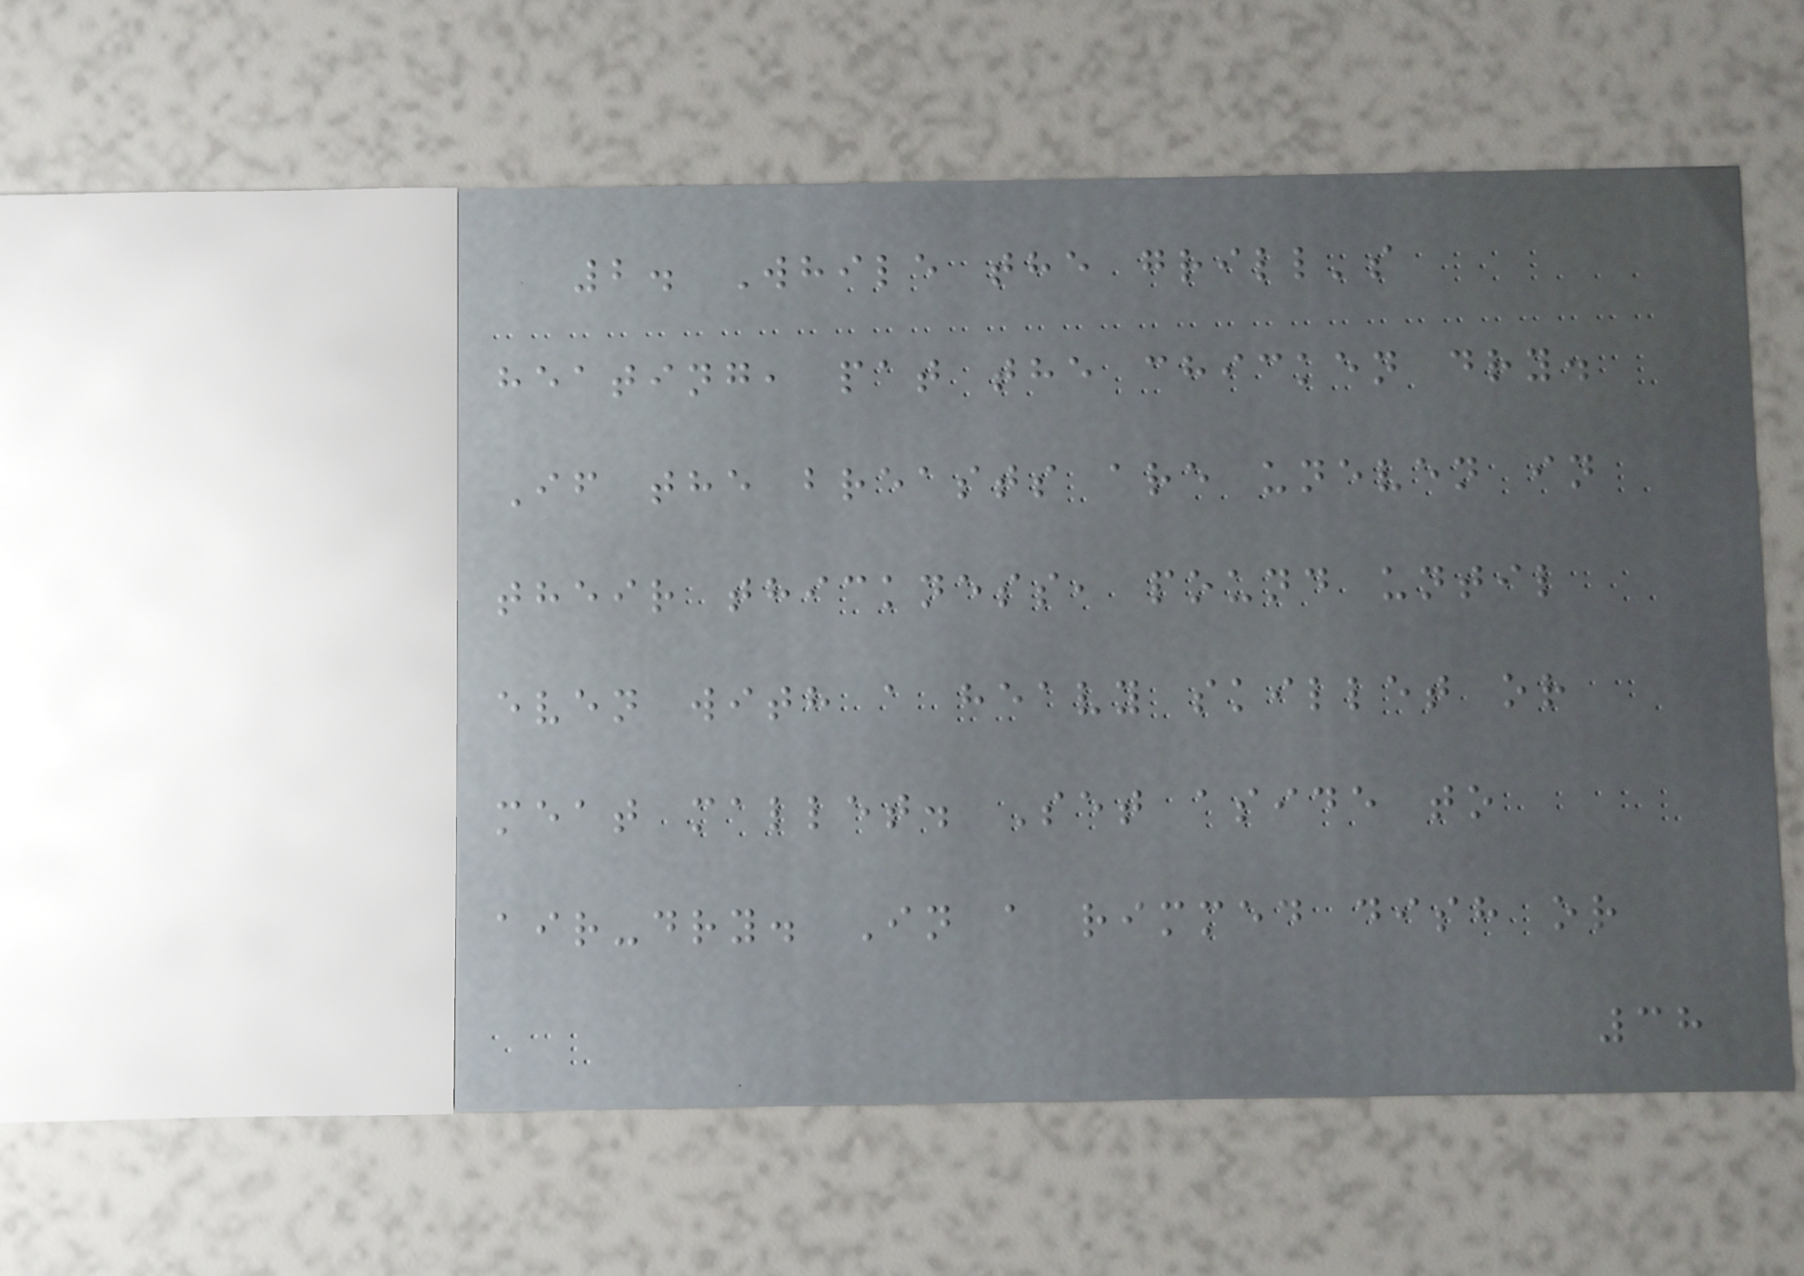2. While the grill's
heating, pat the chicken dry.
If the breasts are uneven in
their thickness, pound until
even with a heavy skillet or
meat mallet. Set aside to
air-dry. In a rimmed dish or
38
